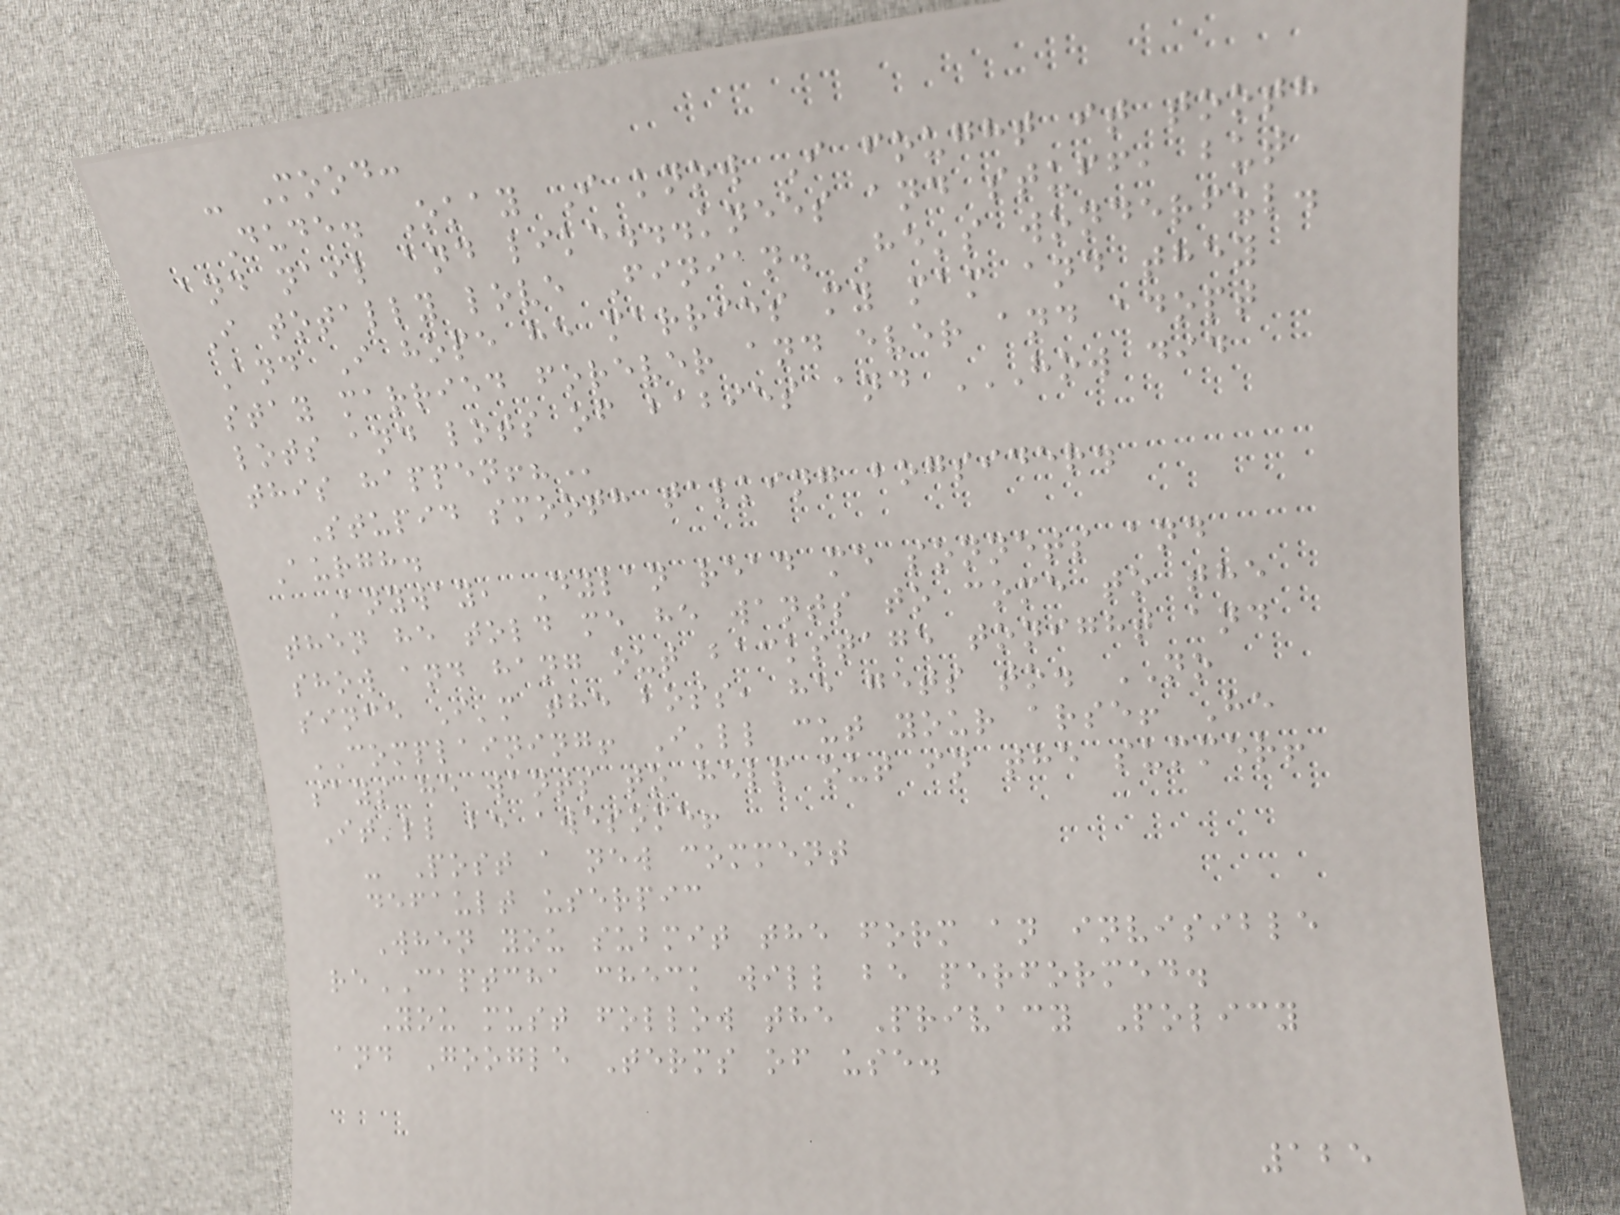- Mood:
Dude. Okay I know I fought it tooth
and nail and like...knees and stuff, but
I totally love Finian. He's wonderful.
And I hope he marries my mam and they
stay married forever and ever and adopt
lots and lots of babies and HOW DID
THIS HAPPEN!?
Stupid smooth talking bogsider.
Aurgh.
Anyway, Dylan read me sonnets and
then he told me he wants to come to the
show and hang out backstage tonight and
since I'm the boss, he gets to. NO
COMPLAINING! I'll cut your arse! He
says he wants to help out in the summer!
It'll be awesome!
- Post a new comment
default userpic
When you submit the form an invisible
reCAPTCHA check will be performed.
You must follow the Privacy Policy
and Google Terms of use.
125
